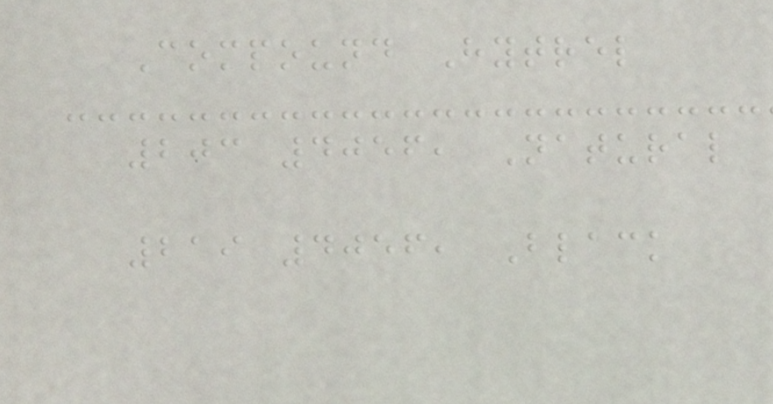Compound Hytrel
203 4056, Natural
219 4056, Black
